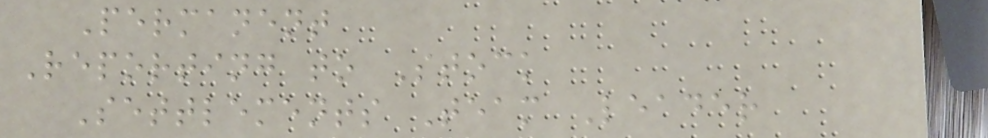Permanent
Reporting to Stock
Settlements Team Leader
